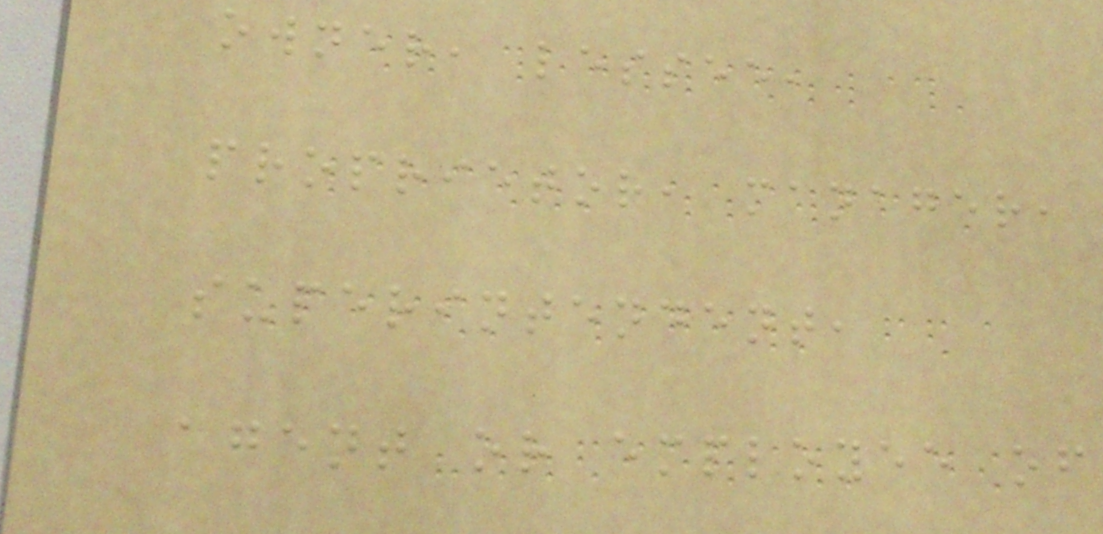owner, lessee,
proprietor, manager,
superintendent,
agent or employee of
